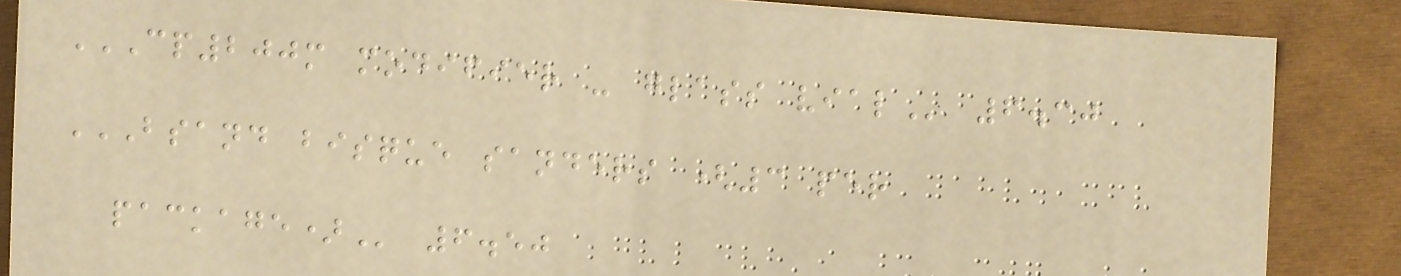CP200M MODIFIER - GLASS VIAL 6.30
BSAND BISQUE SANDERS (3 PER
PACKAGE) 6.50
